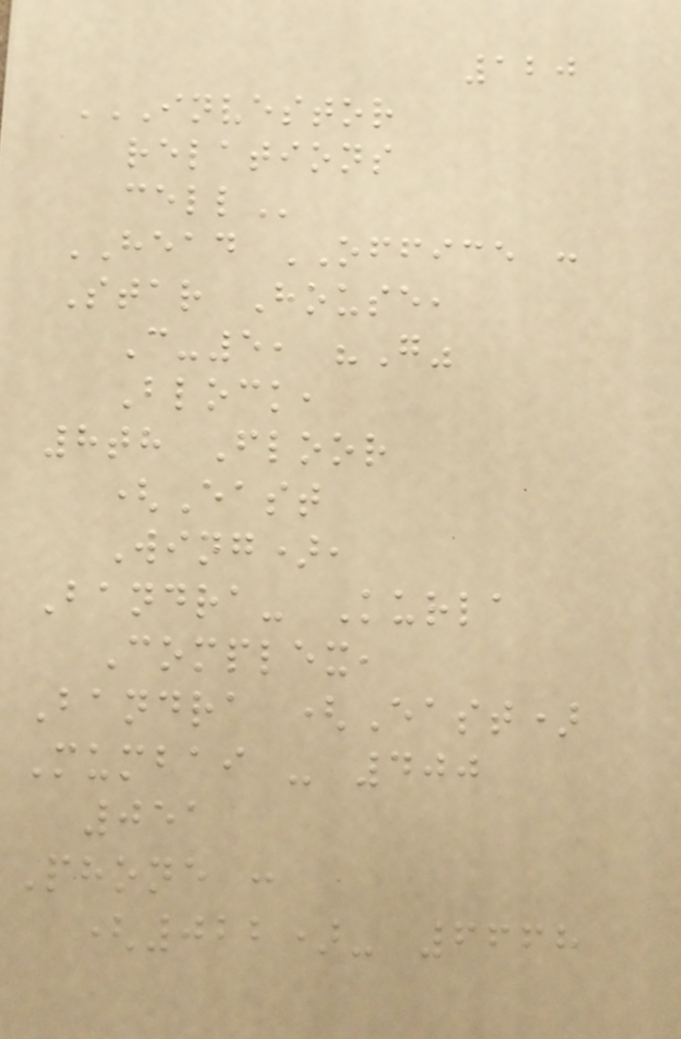120
INVESTOR
RELATIONS
CELL
HEAD OFFICE :
Star House,
C-5, "G"
Block,
8th Floor
(East
Wing),
Bandra- Kurla
Complex,
Bandra (East)
Mumbai - 400
051
Phone :
(022)- 6668
